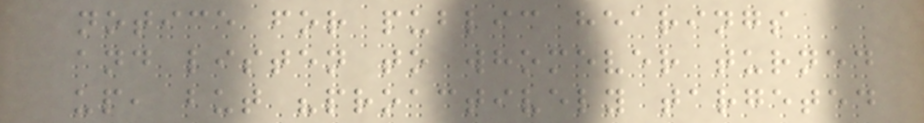notice for public hearings
and listen to whomever turned
up, but "proactively targeted
